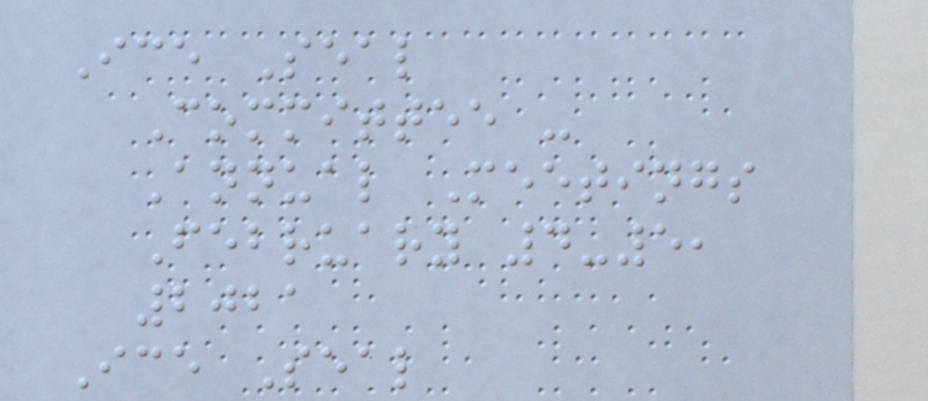Ice Seal
Committee -
Annual Meetings
February 4-5,
2021
Ice Seal
